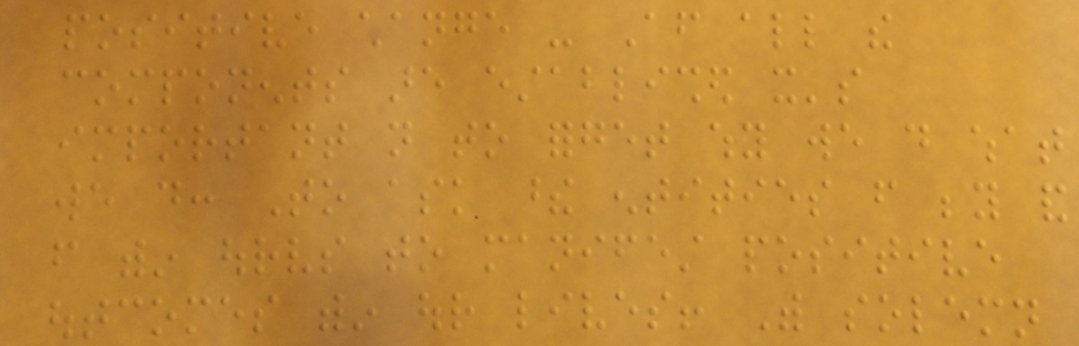positive change - After all the
components are established it's
important not to forget why we do what
we do: To ask these entities from beyond and
from within ourselves to manifest positive
outcomes within our lives! With solemn
